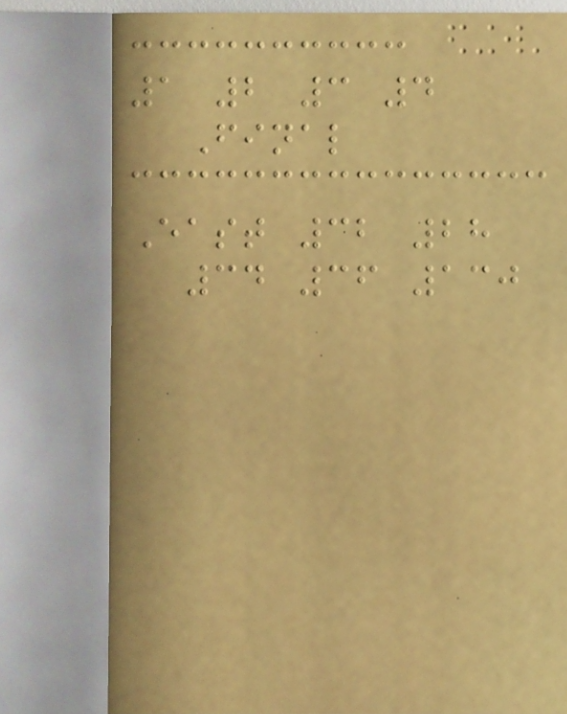1 2 3 4
Final
East 32 28
34 36 130
